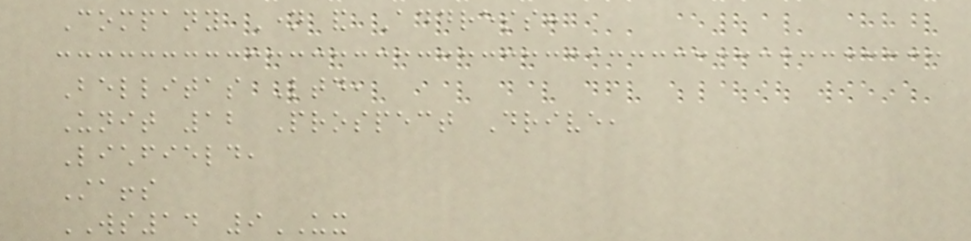Company Name and Address:
Bellitas Ltd,
Unit 12 Prospect Drive,
Lichfield,
Staffs
WS14 9UX
